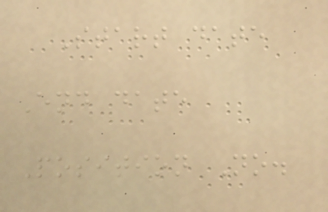Start date
End date
Position No.
